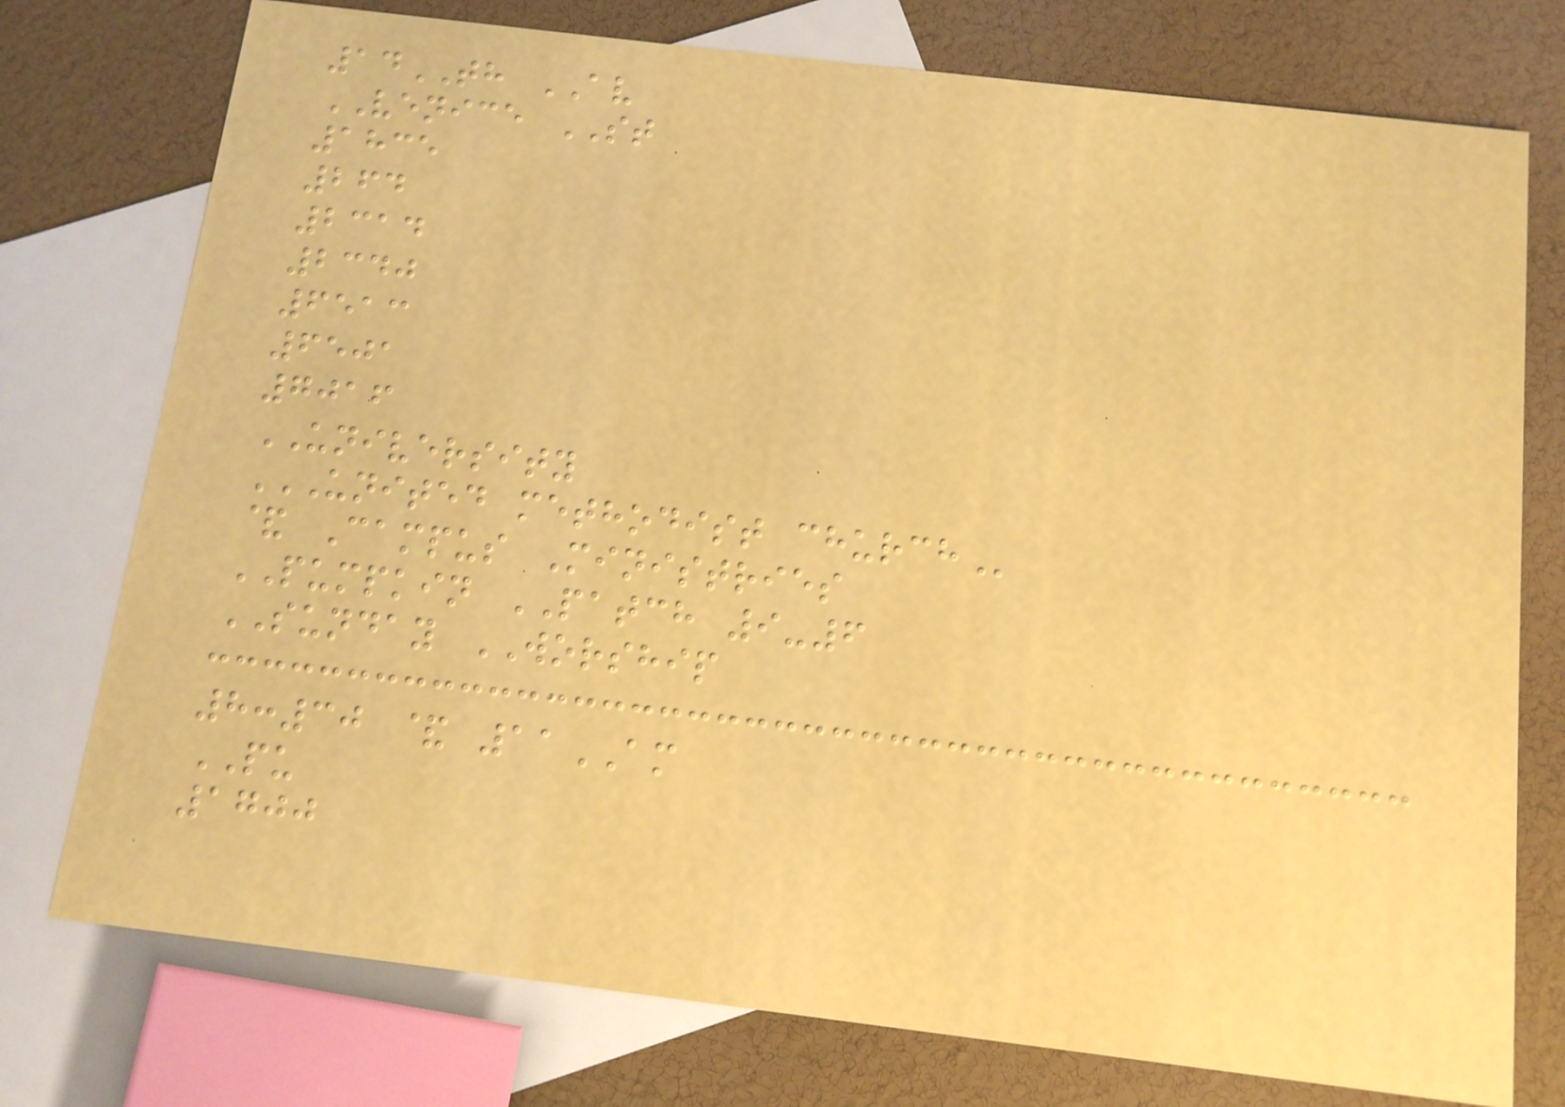14TH AV
VENICE ST
1835
264
2314
2340
6513
6501
7016
UNIVERSITY
UNITED METHODIST CHURCH
& Campus Ministries
PUMPKIN PATCH 9-6
SUNDAY WORSHIP
8:30 & 11AM
PU
1700
